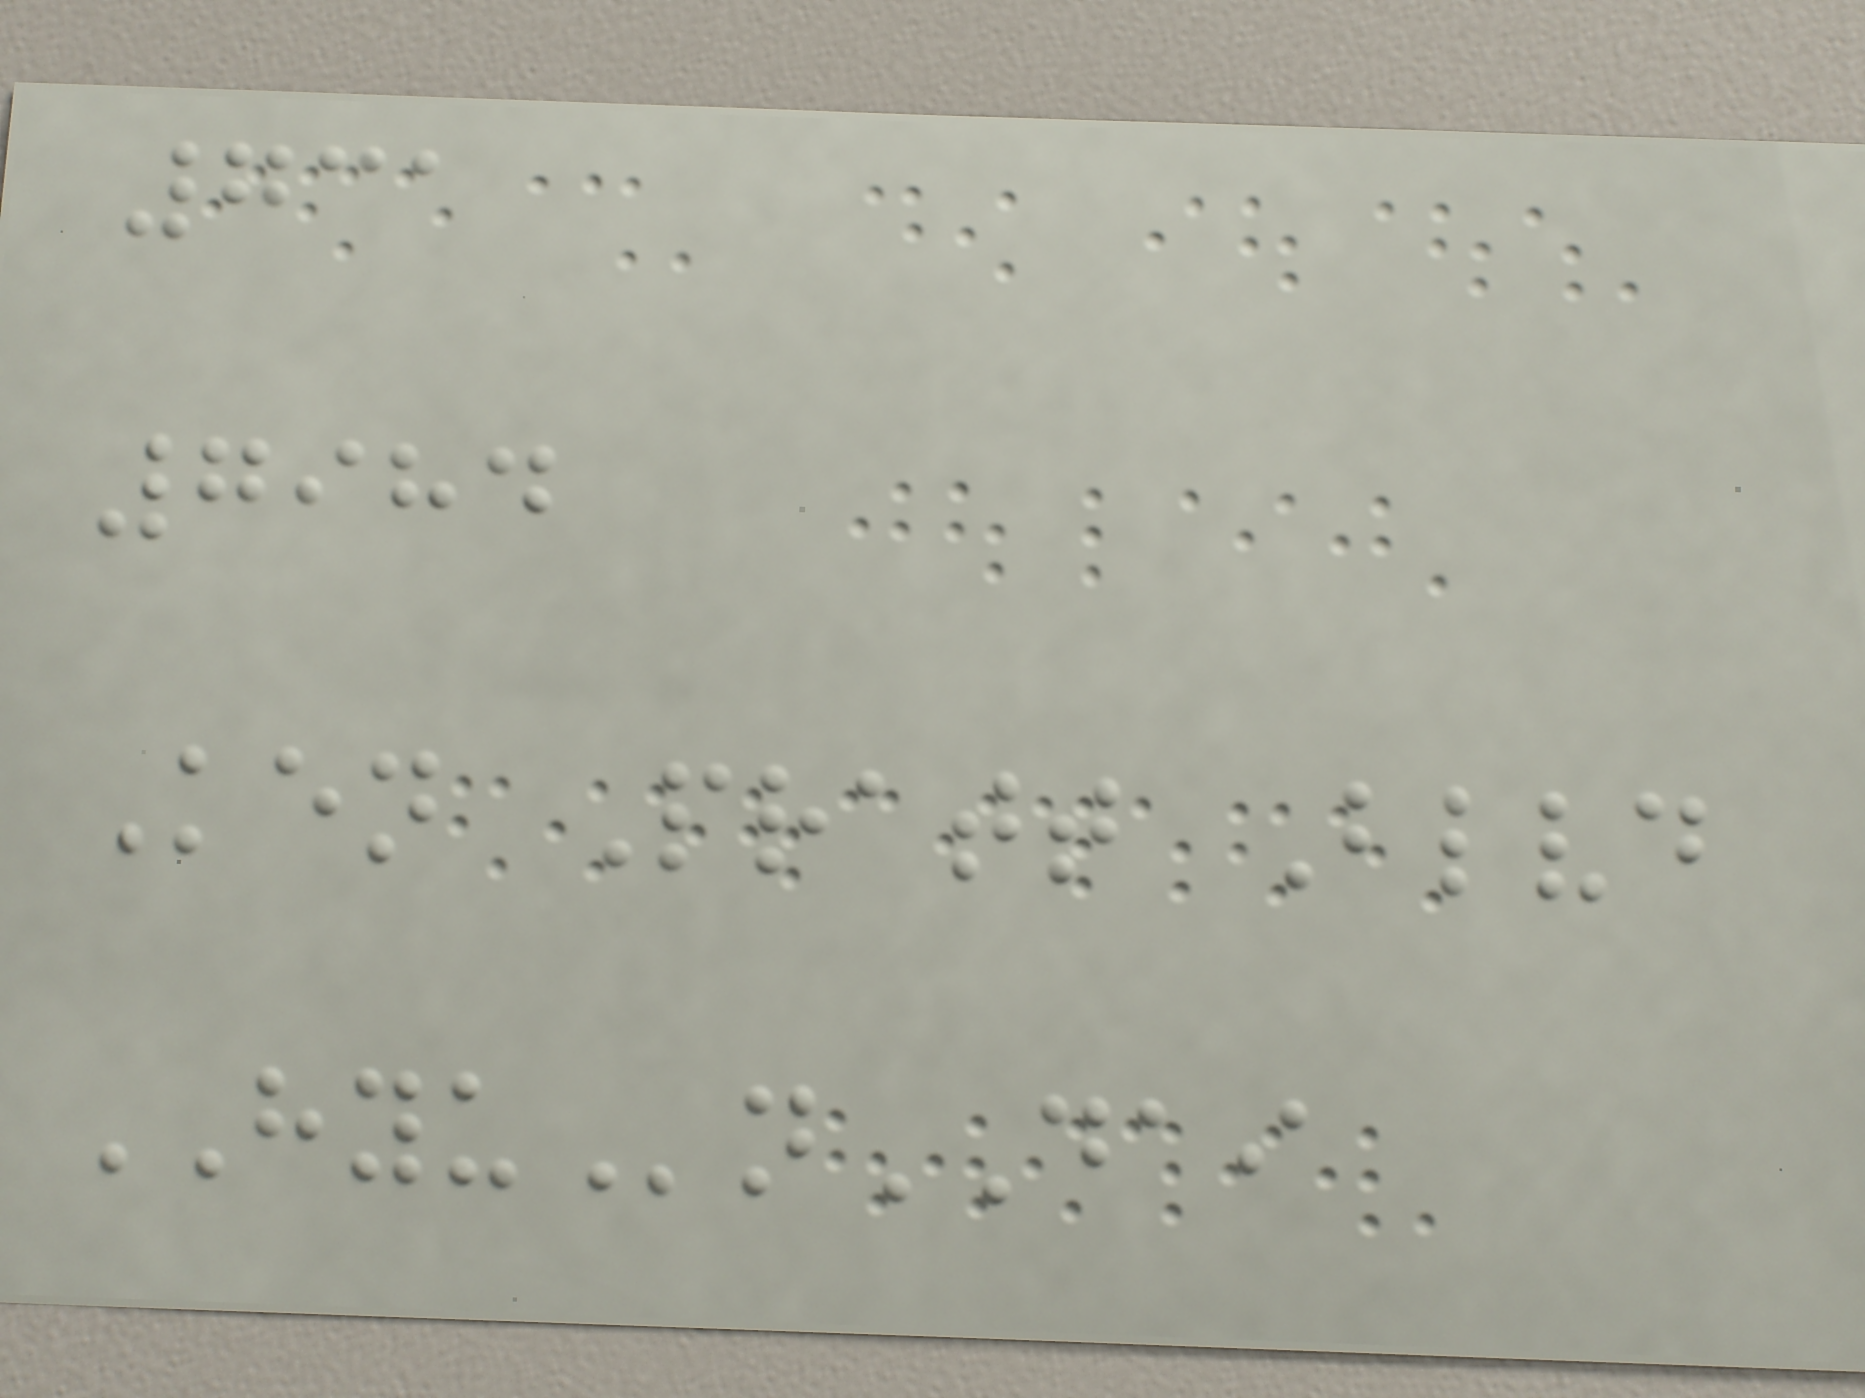731
7984
Ken Pratt Blvd
HYUnDAI
